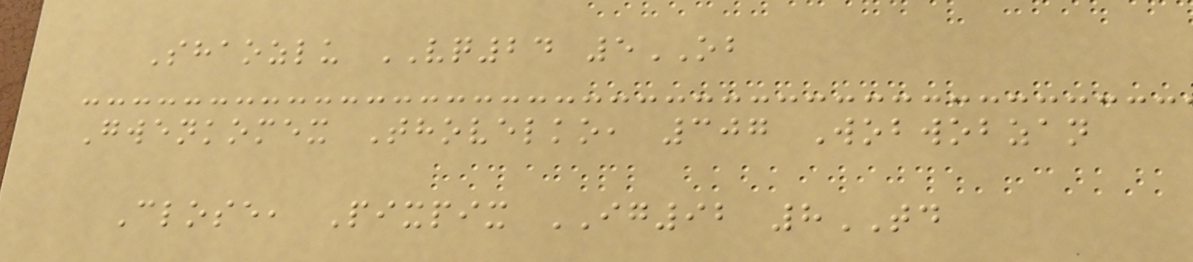Shaozlu VQ24 5OB
Gwenkomex Thovelko, 307 Wobwobzan
Close, Pixpix IG92 8TD
